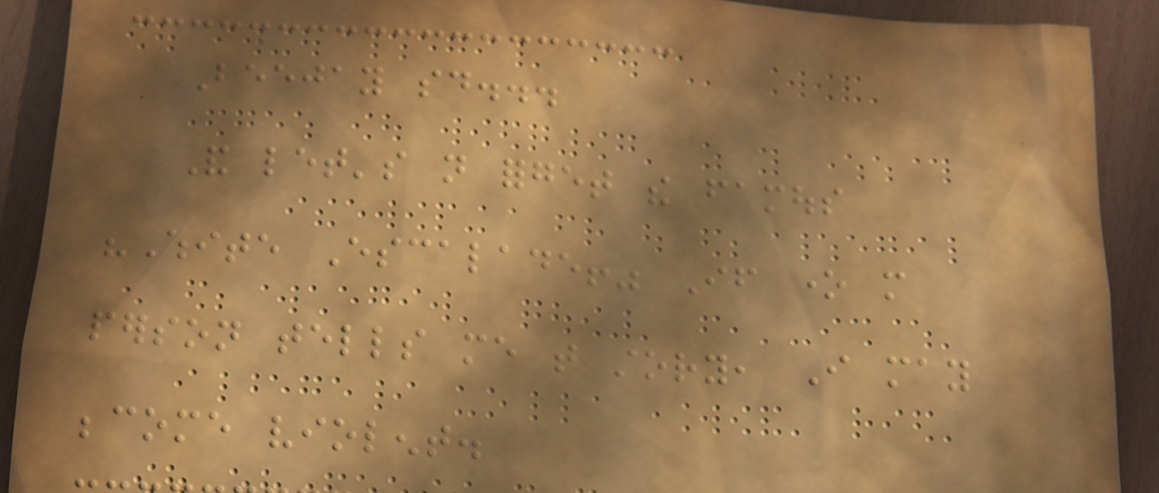Beejay said...
And let's not forget the famous
"White Escalade!" If one more
person tells me that story, I may
become violent.
